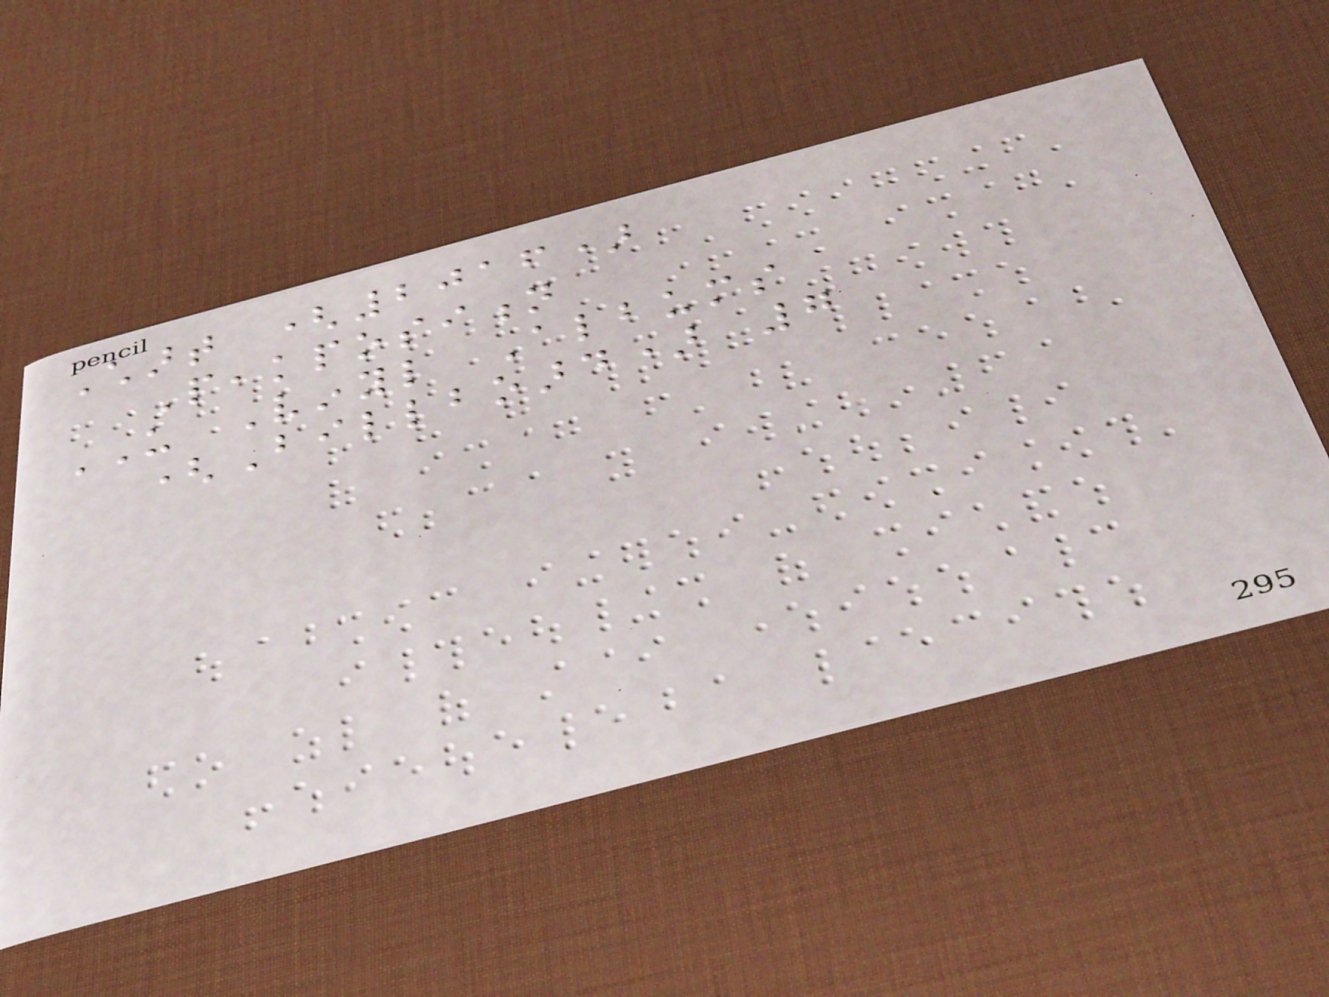Chart (2016)
Peakposition
US Vinyl Albums
(Billboard) 7
